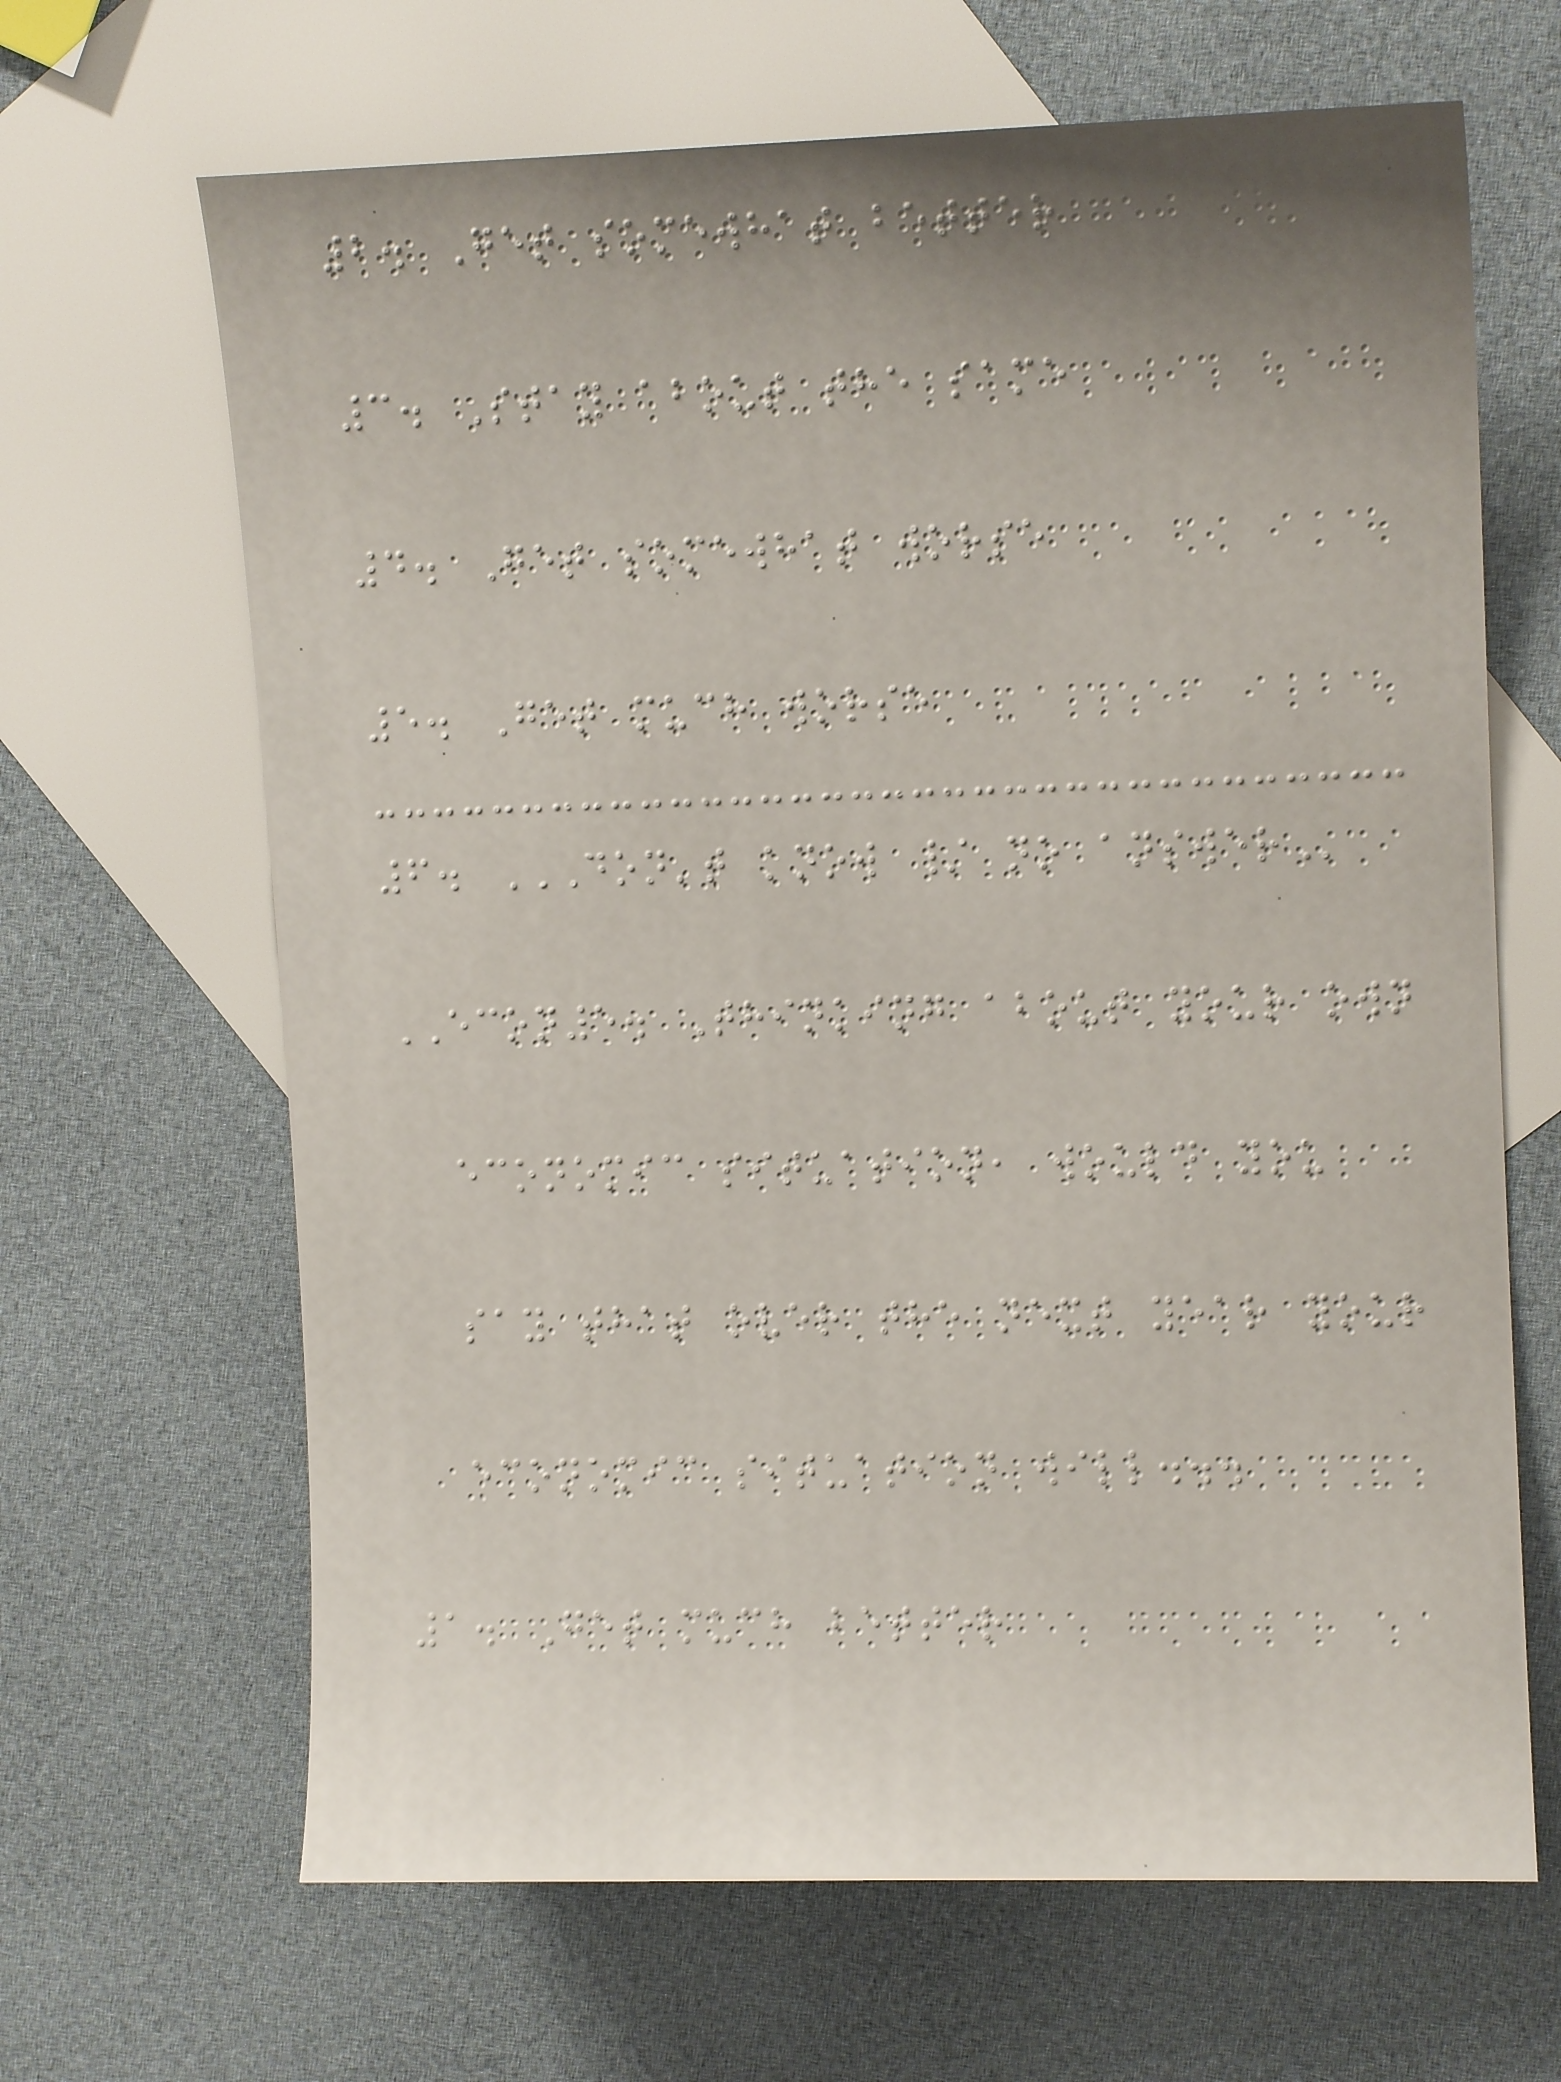2. Get somewhat better
3. Stay about the same
4. Get somewhat worse
5. Get much worse
6. DON'T KNOW / NO ANSWER
ECON5. Thinking about your own
economic situation, would you
say that over the next year your
economic situation will...
1. Get much better
